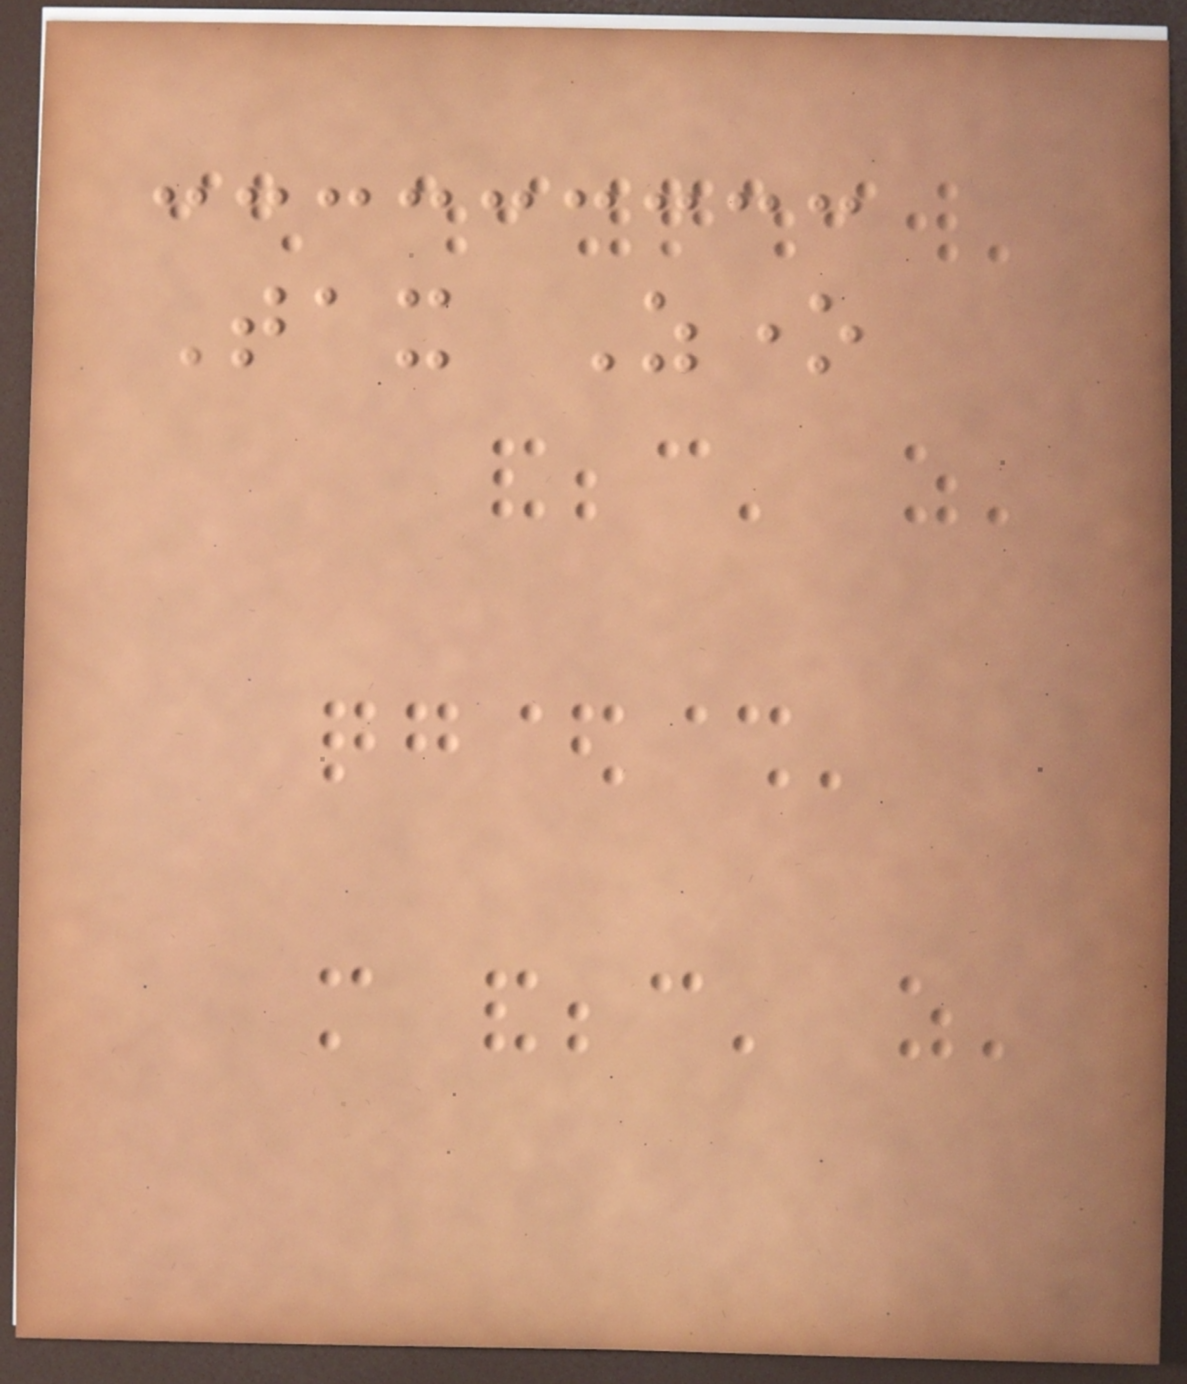Tax Zone
